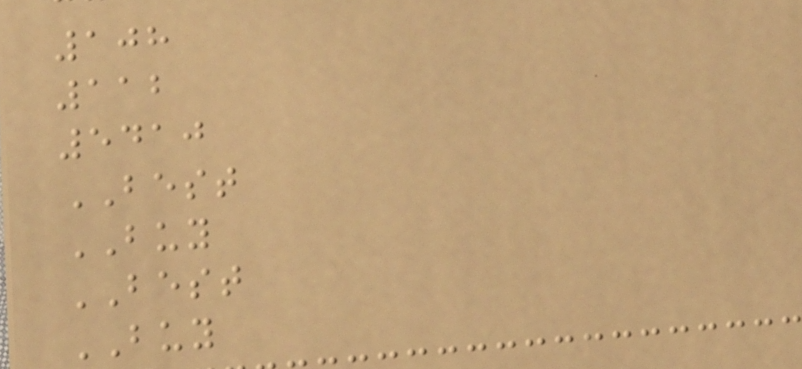108
112
5410
BEST
BUY
BEST
BUY
